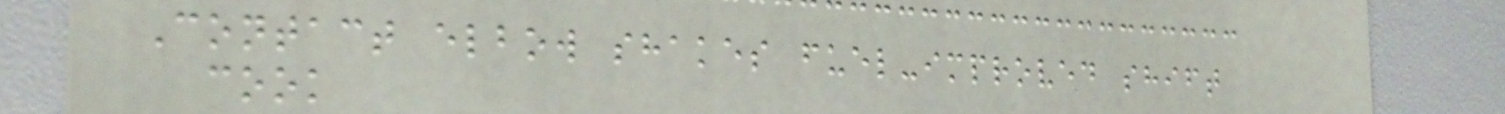Contact elbow shakes fuel-improved shift
cook
